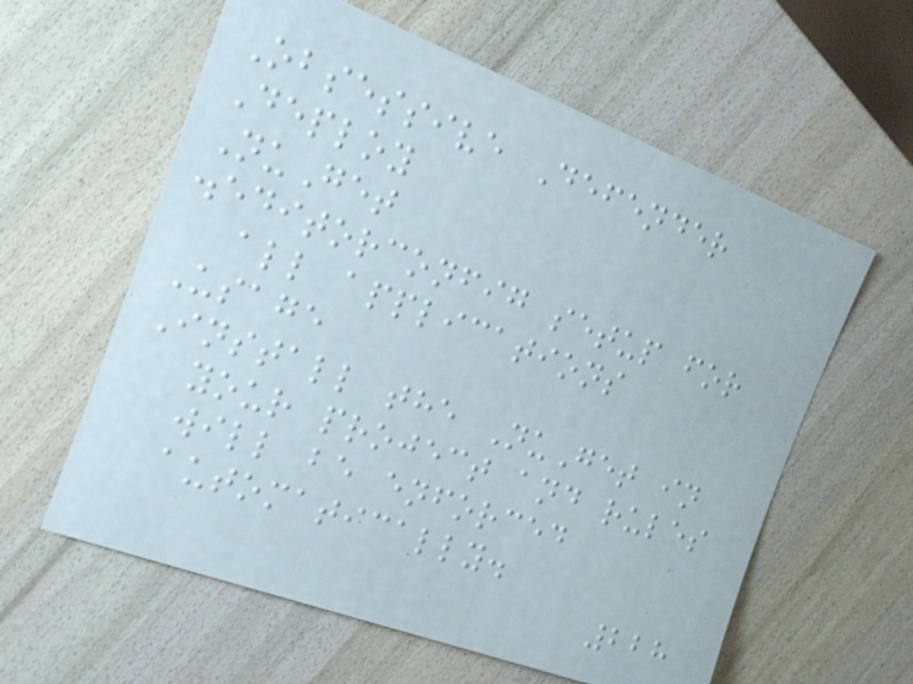Obsessive Defender
Deploy
NuGet
.editorconfig setup for
all applications
Usage
Install the NuGet in
your project and rules
will be enforced
automatically.
228
